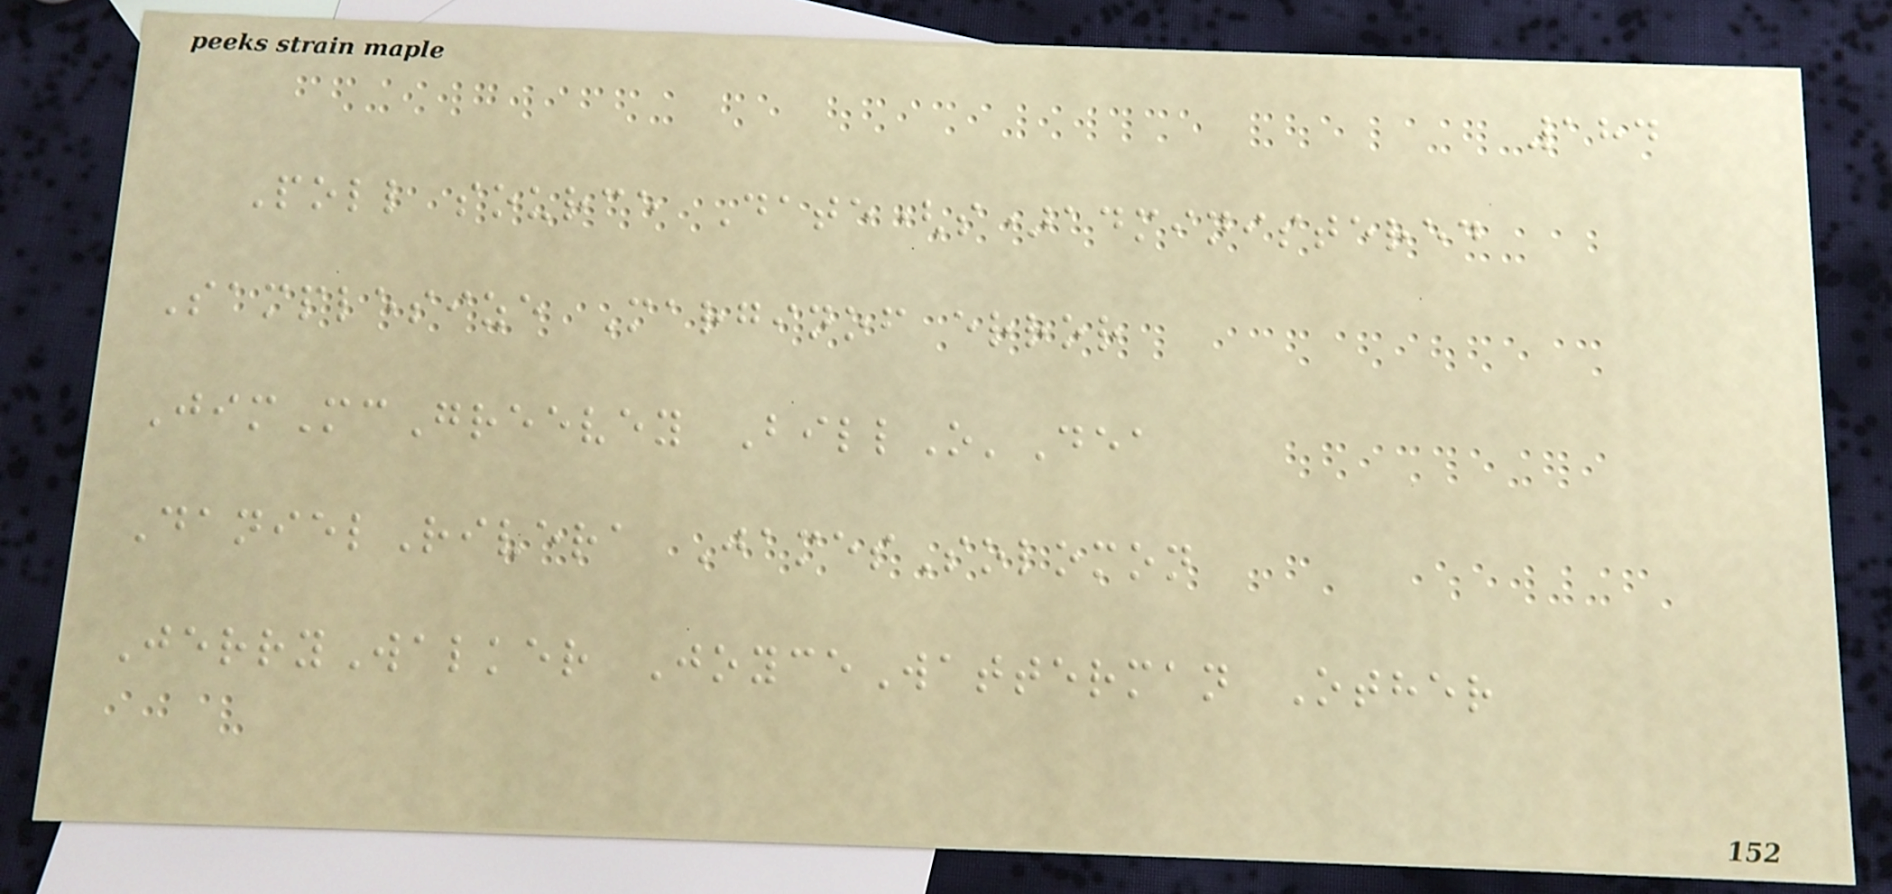184
Poll source Date(s)administered
Samplesize Marginof error
JimMcGreevey BillO'Dea
DanielRivera JamesSolomon
JerryWalker JoyceWatterman Other
